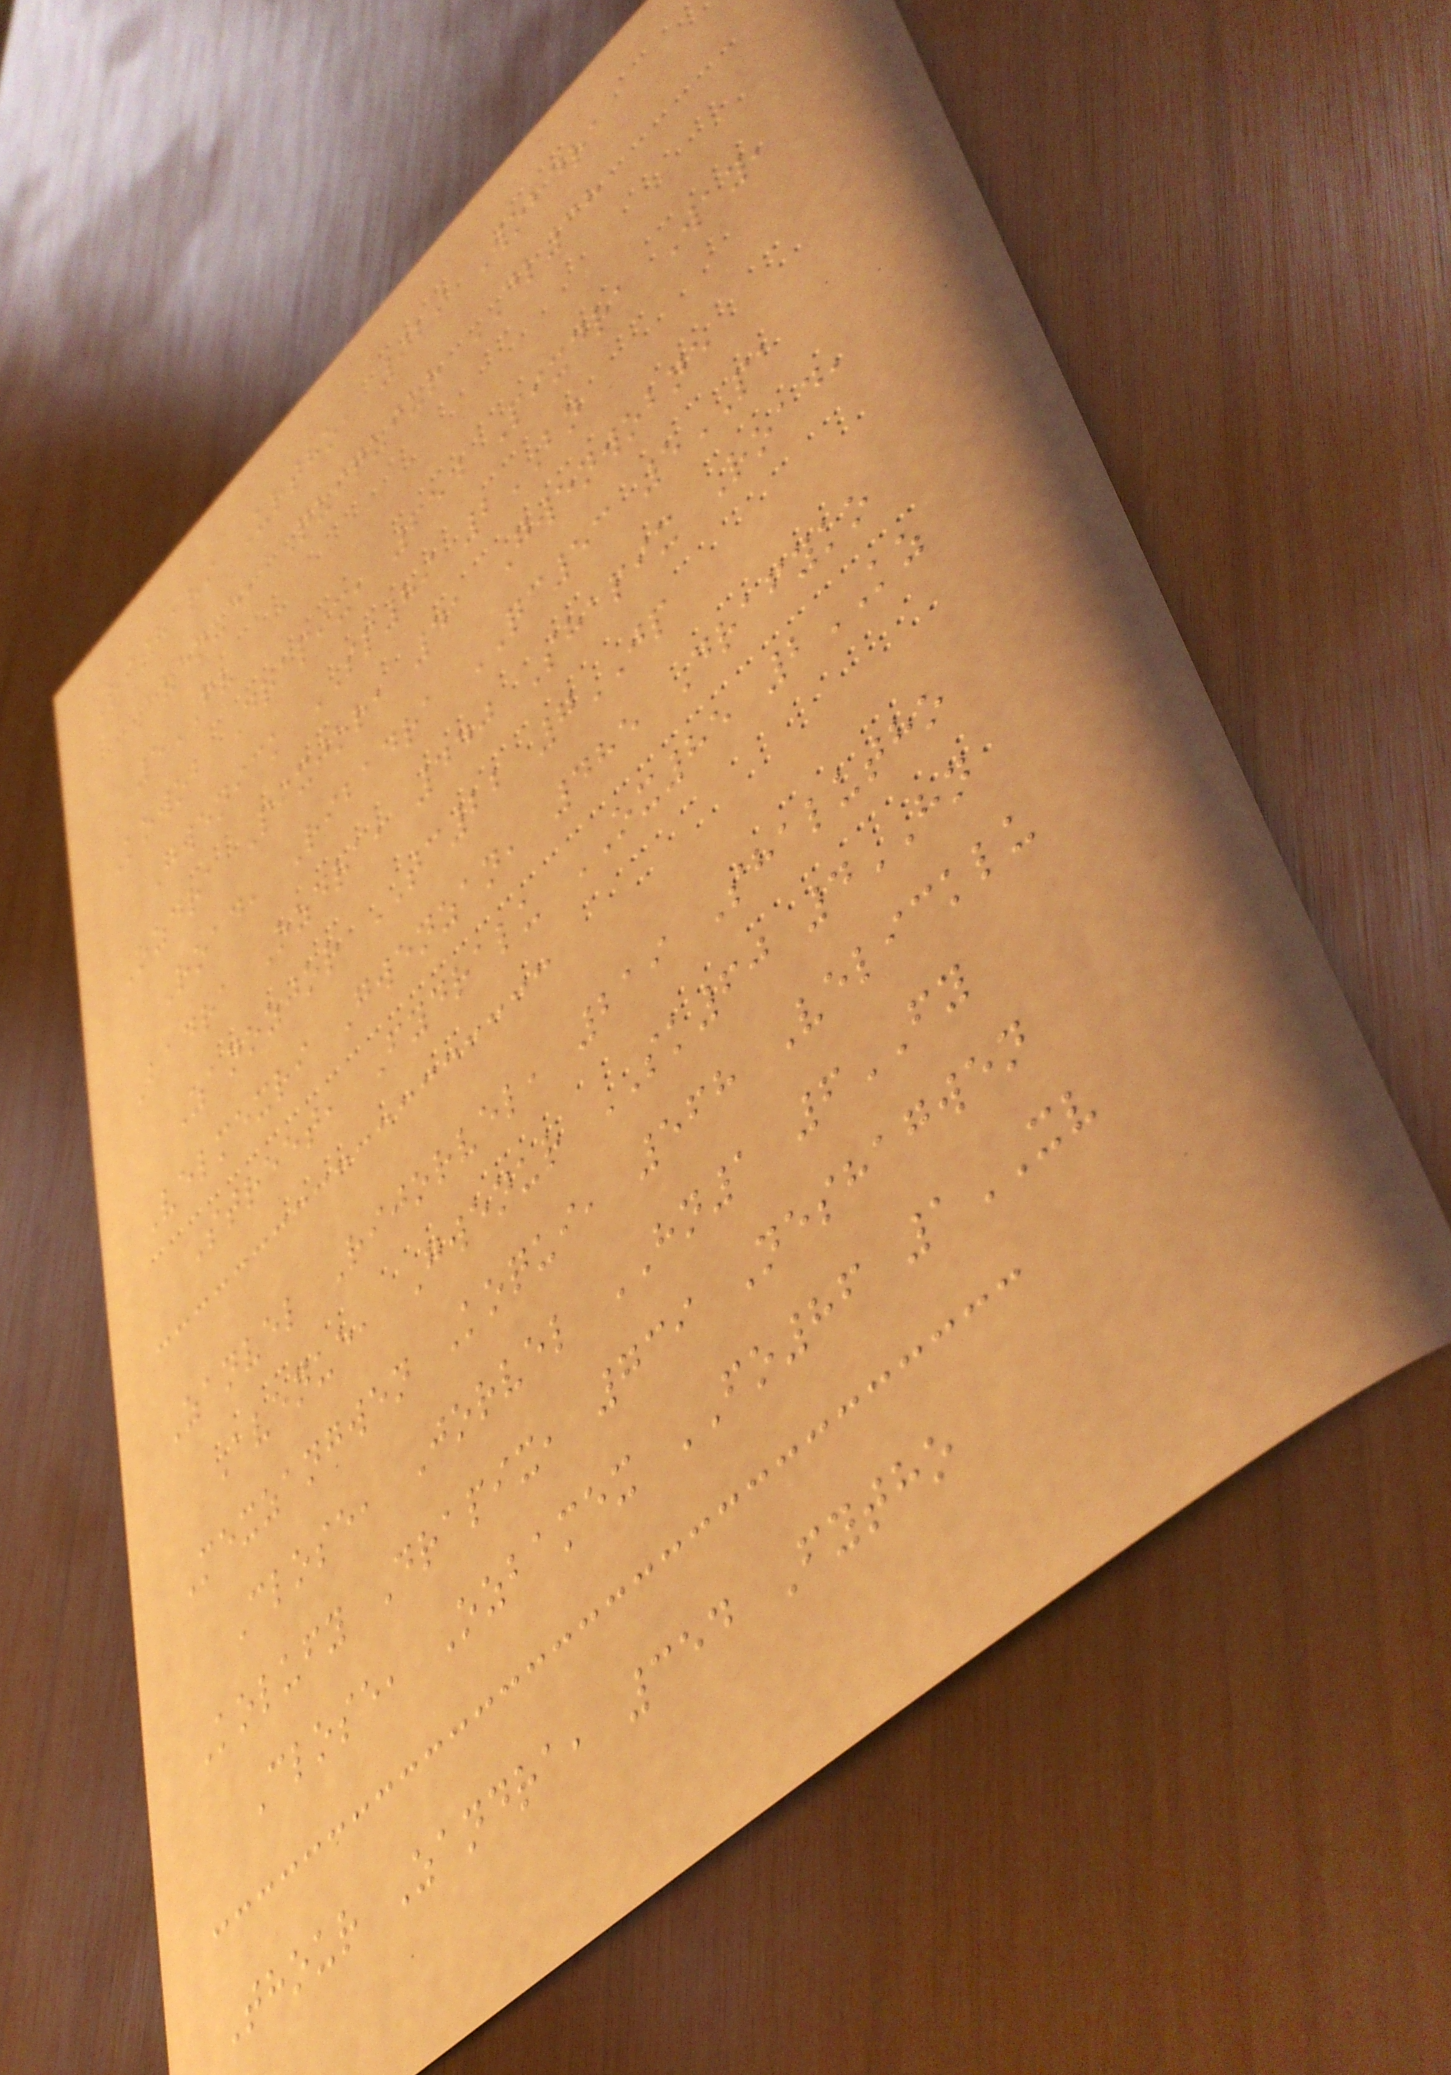Rishari Urtho, 929 Wobdra
Avenue, Quiquiur DL38
5FV
Kowob Drapix, 654 Pixdra Way,
Gwenick SP89 2BN
Ozdra Pixjor, 41 Gwenwobne
Road, Ribadra QC53 5PA
Badra Ozdra, 440 Shapix Road,
Zanozjor TC22 7JP
Velmexri Gwenzan, 485 Drafyko
Street, Fydralu OX85 2KZ
Zanvel Rijorvel, 219 Shalutho
Avenue, Gwenur SK60 4HN
Mexzangwen Koqui, 568 Velicklu
Close, Jorvel HN1 6FY
Kolufy Drapix, 739 Neshagwen
Close, Ozbamex FO86 1XV
Thour Zandra, 354 Fytho
